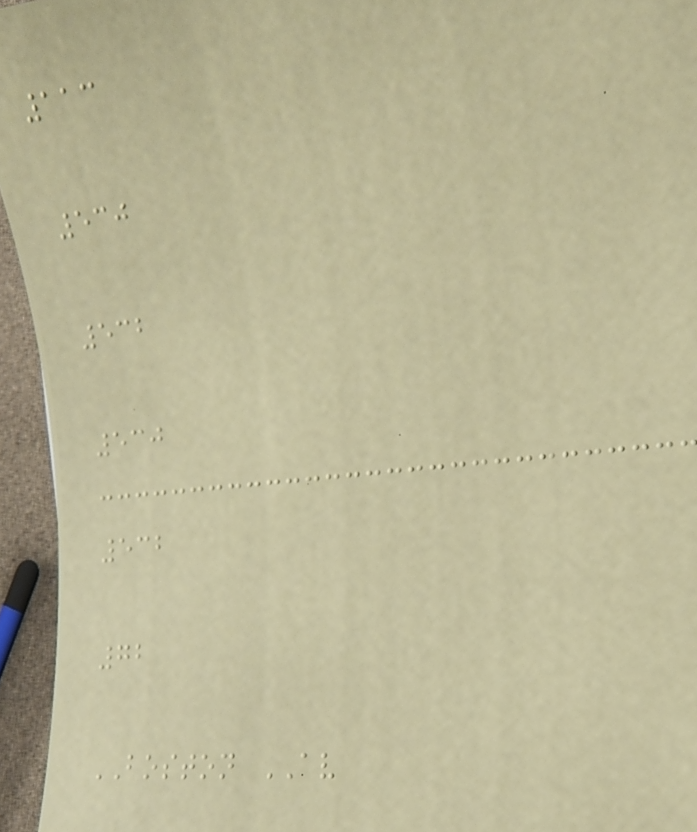113
530
532
530
532
72
BOSTON AV
